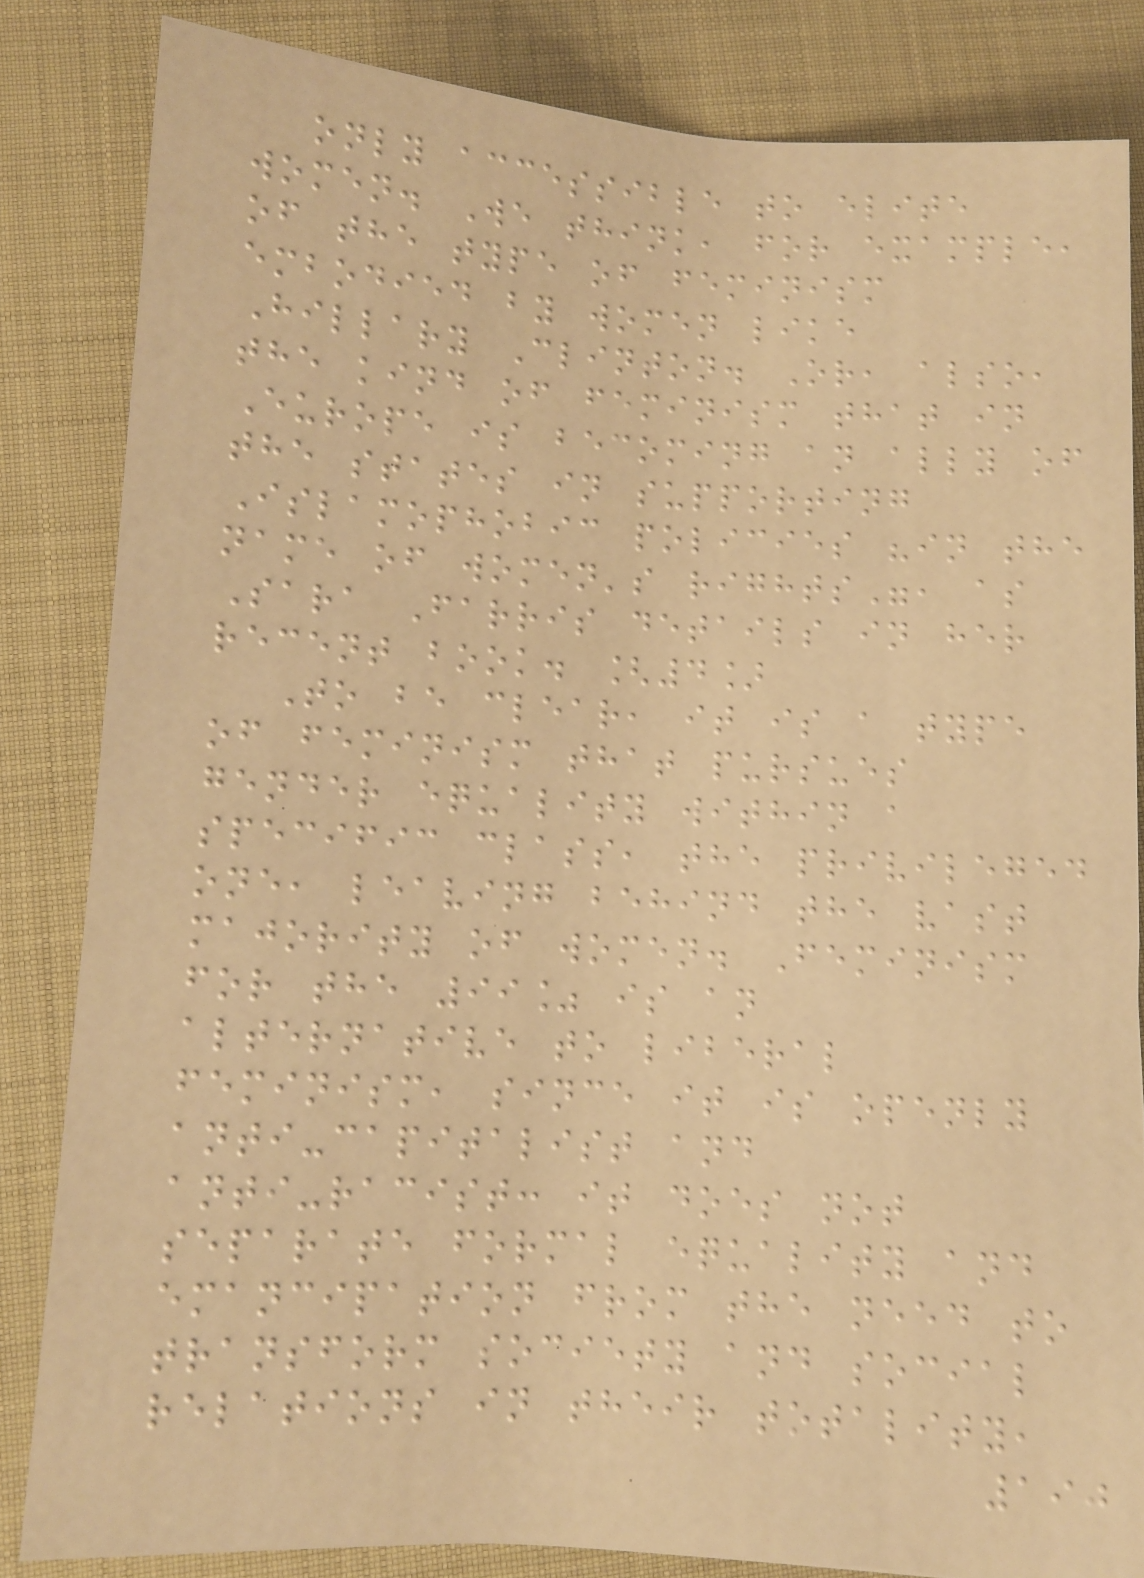only accessible to elite
women. We think, for example,
of the type of feminism
embodied by women like
Hillary Clinton. Or, also,
the kind of feminism that in
Europe is becoming an ally of
the states in supporting
Islamophobic policies "in the
name of women's rights", as
Sara Farris details in her
recent book. [4]
To be clear, it is a type
of feminism that pursues
gender equality within a
specific class, the privileged
one, leaving behind the vast
majority of women. Feminism
for the 99% is an
alternative to liberal
feminism, since it is openly
anti-capitalist and
anti-racist: it does not
separate formal equality and
emancipation from the need to
transform society and social
relations in their totality,
190
